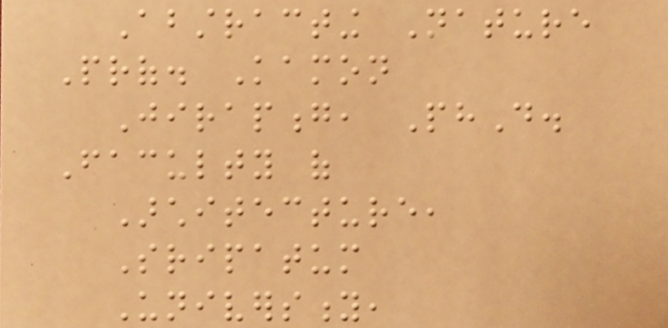Abstracting Nature
Prof. Kamon
Jirapong, PhD.
Faculty of
Architecture,
Sripatum
University,
